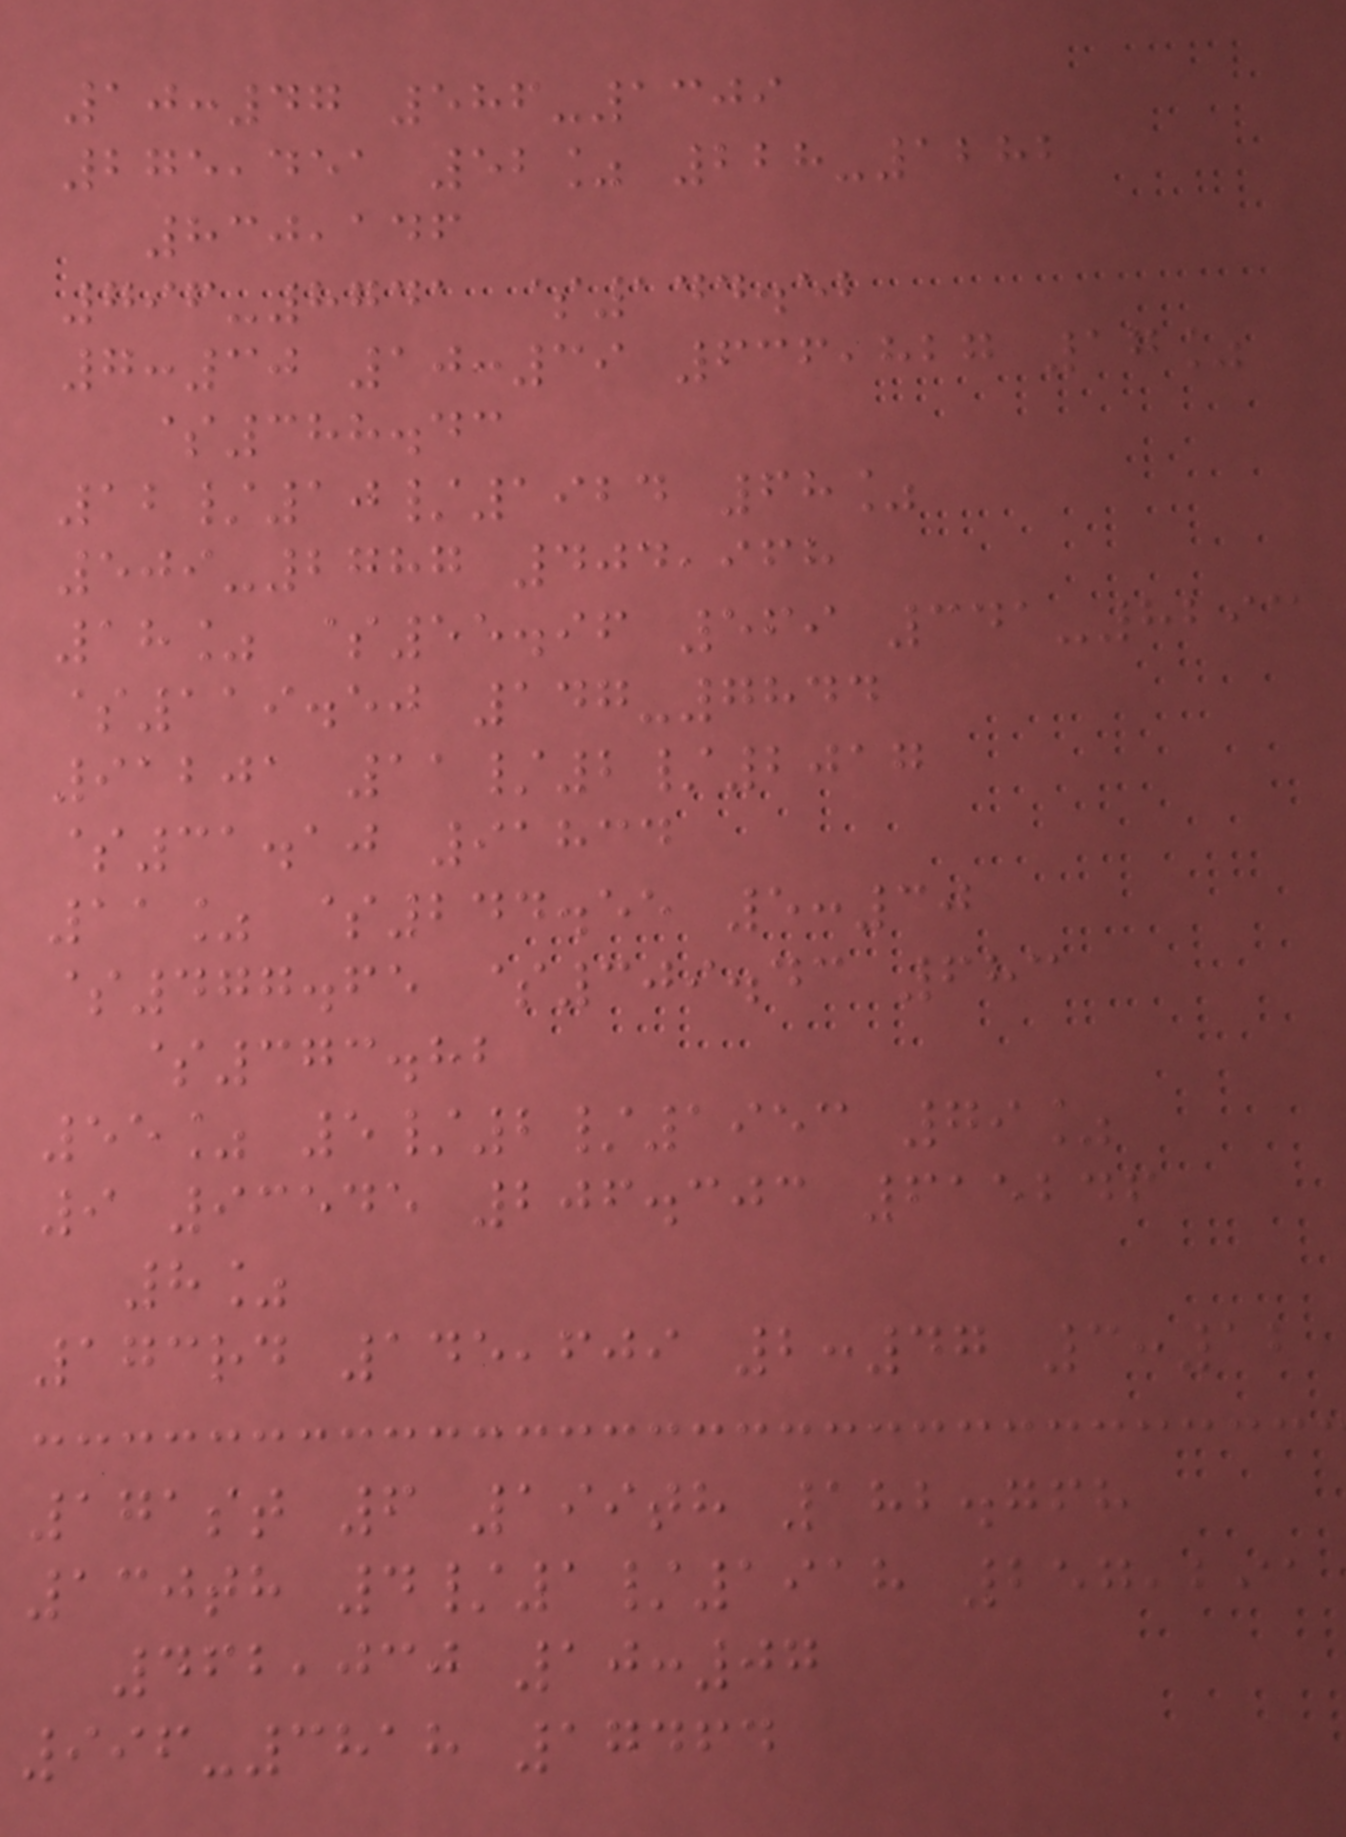10:47 586-1309
275,451 52% 228-1282
830,146
796-8741 $144.52
7:30 10:39 636,827 17%
$388.43
12/10/1924 68%
509-2787 404,968
18% $55.96 569 341-8293
$119.50 147-7844
91201 11/2/2017
$31.10 91834
11% $244.55 5:30
$477.65 $309.43 683
$373.82
55% 5/2/1953 79%
9 93545 206.303 615246
8%
173rd 145,609 2:47 3:12
171st 6 199th 182.768
130th 4/1/1918 257,291
462,030 10:07
996-3818 17464
